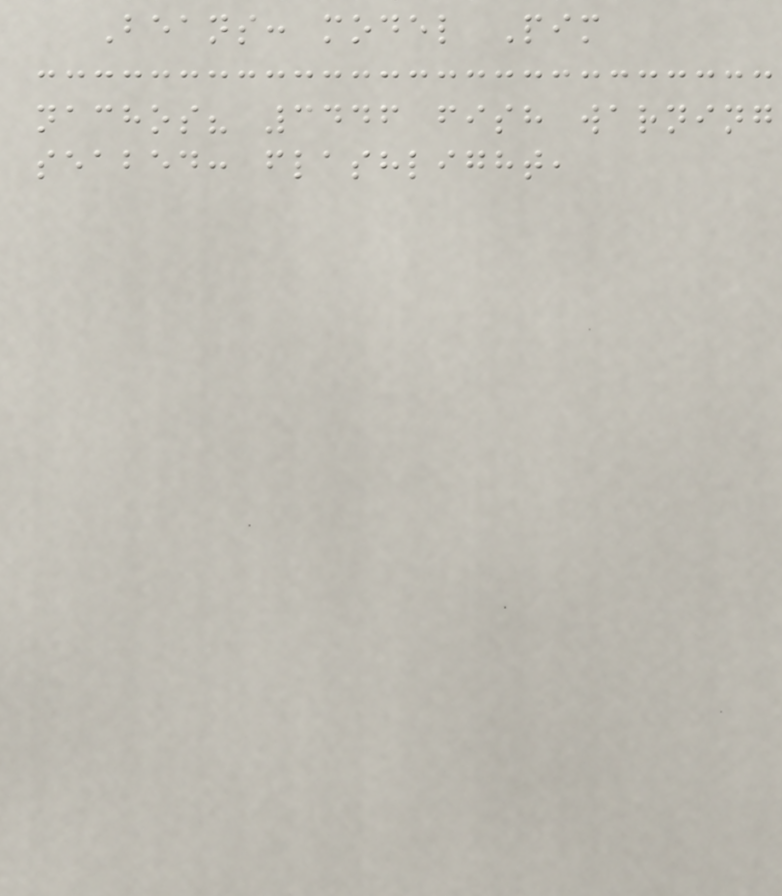Beans: model Pim
nachos? 3446 fish warning
seabed: flashlight,
